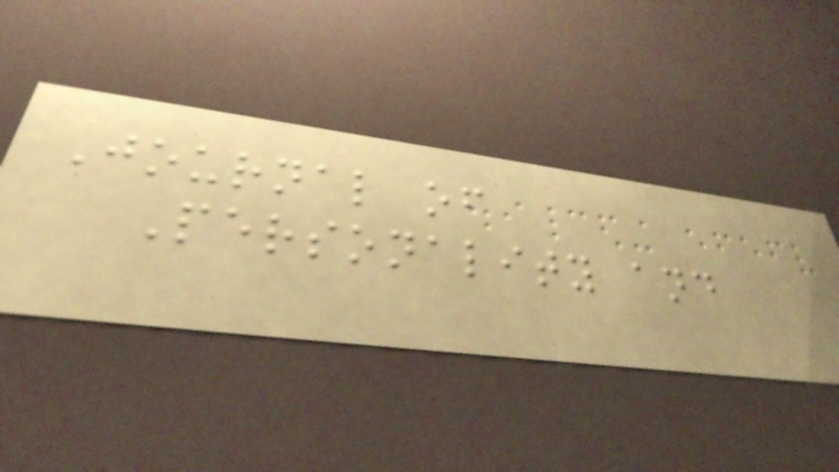Journal of
Personality and
